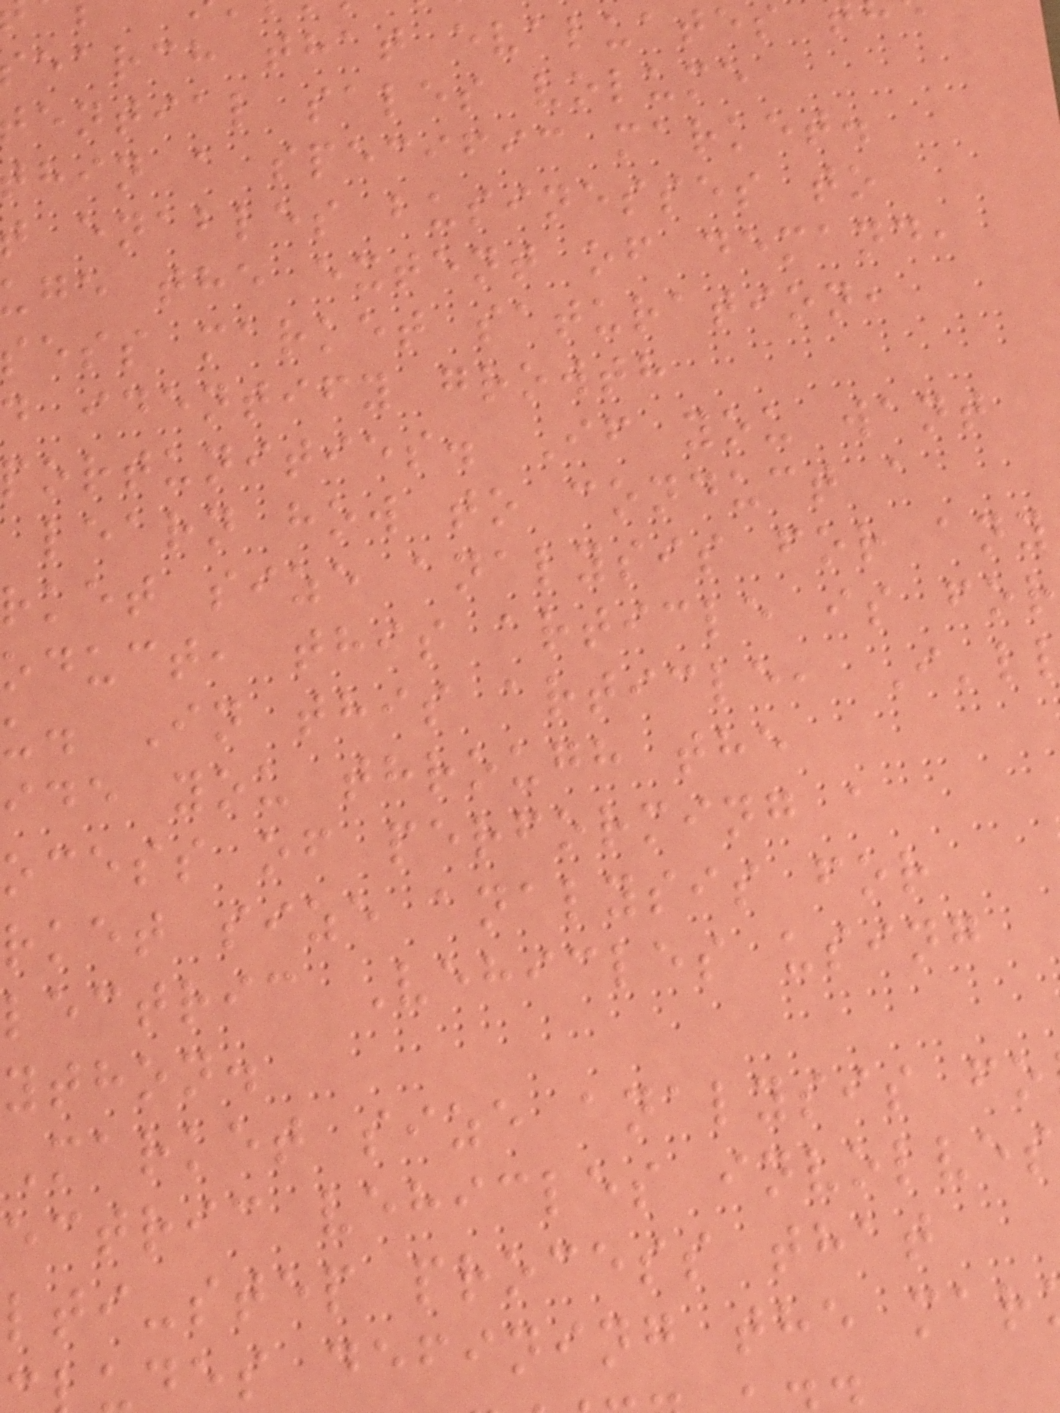earch that evaluates
ential sales volume
hin a specific market.
enables businesses to
ge the extent of demand,
ess market saturation,
d identify growth
portunities. If you want
learn how to conduct a
rket size analysis for any
oduct, this article is for
u. In this article, I'l
ide you through the
ocess of performing a
rket size analysis for
lectric Vehicles using
ython.
Market size analysis fo
ectric vehicles involves
lti-step process that
des defining the mar
